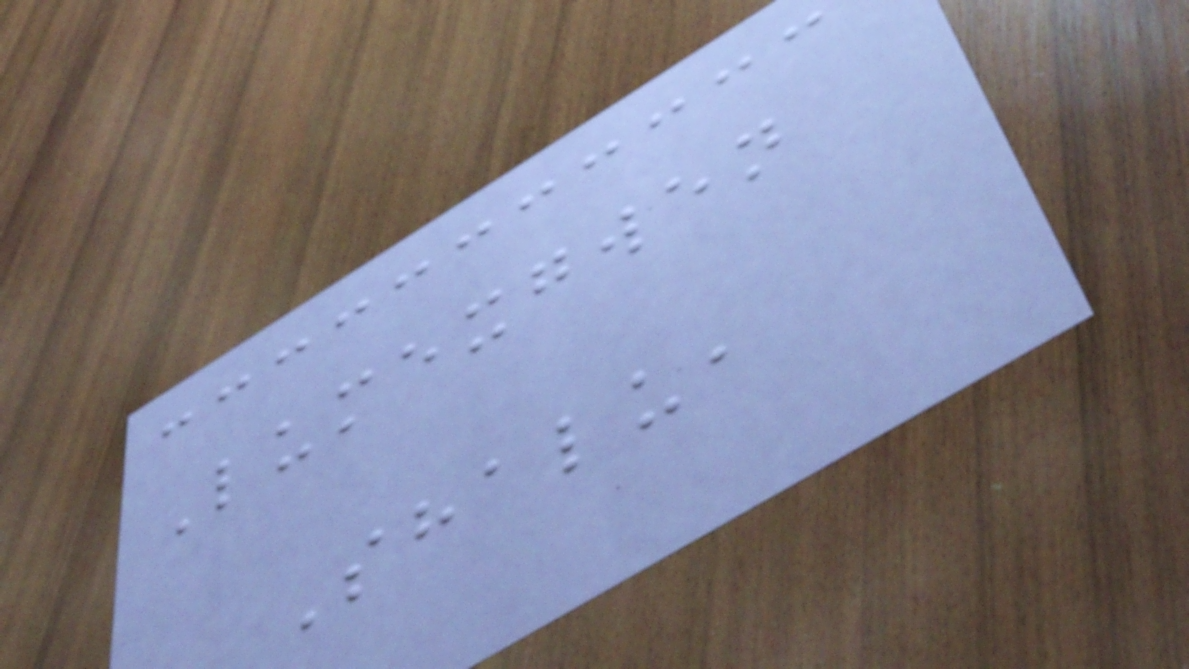Lumexgwen
Shalu,
